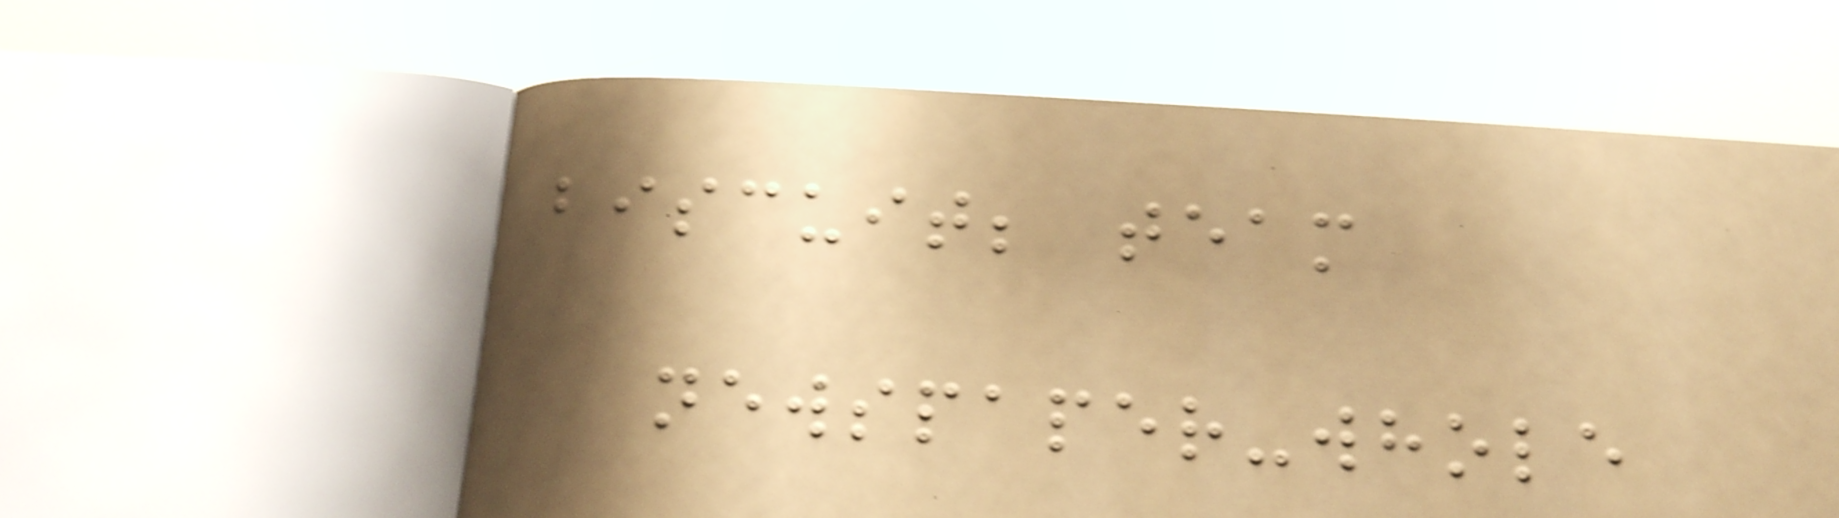biscuit; team
newspaper-whole
